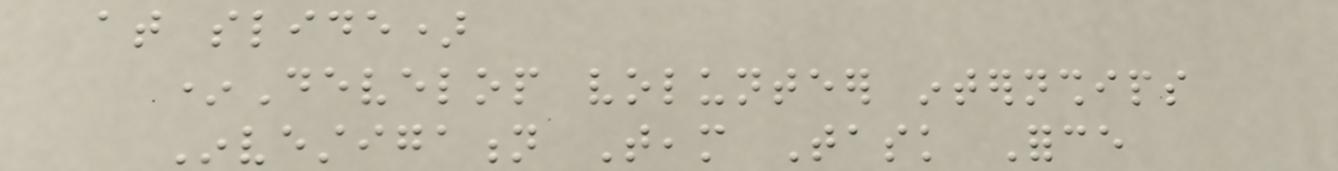at slide)
*Develop volunteer internships
Investigation Team Task Force
